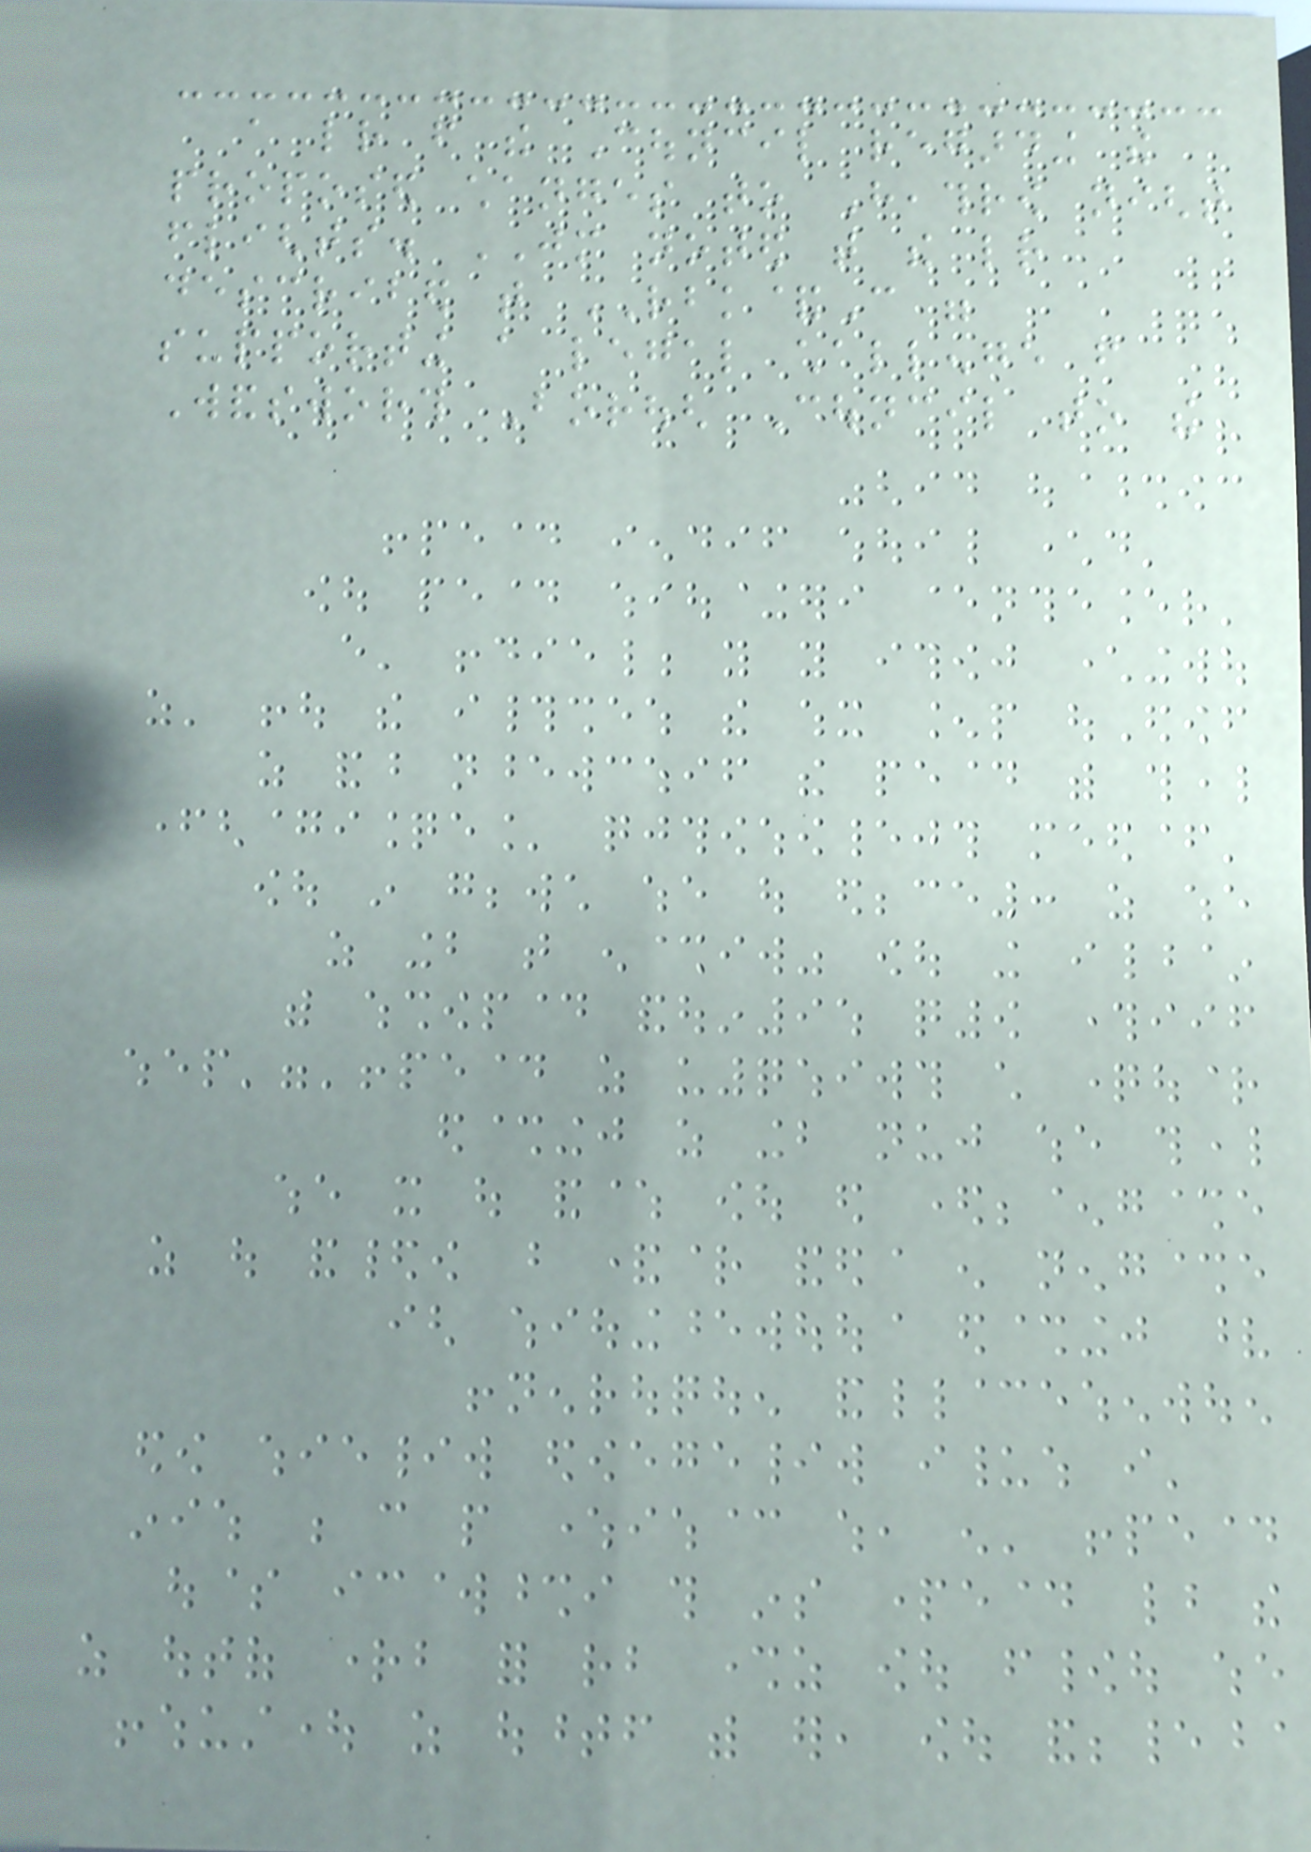a letter from the Council regarding the
proposed changes to Heathrow night
flights. JM noted that the letter
described that RBK&C were
supporting a legal challenge from
Wandsworth Borough Council to the
